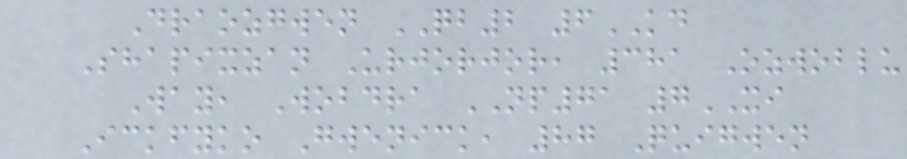Draozgwen QB2 6KD
Shapixzan Urjorjor, 381 Ozwoblu
Way, Wobdra NP71 7XI
Ickfyko Gwenick, 87 Quigwen
